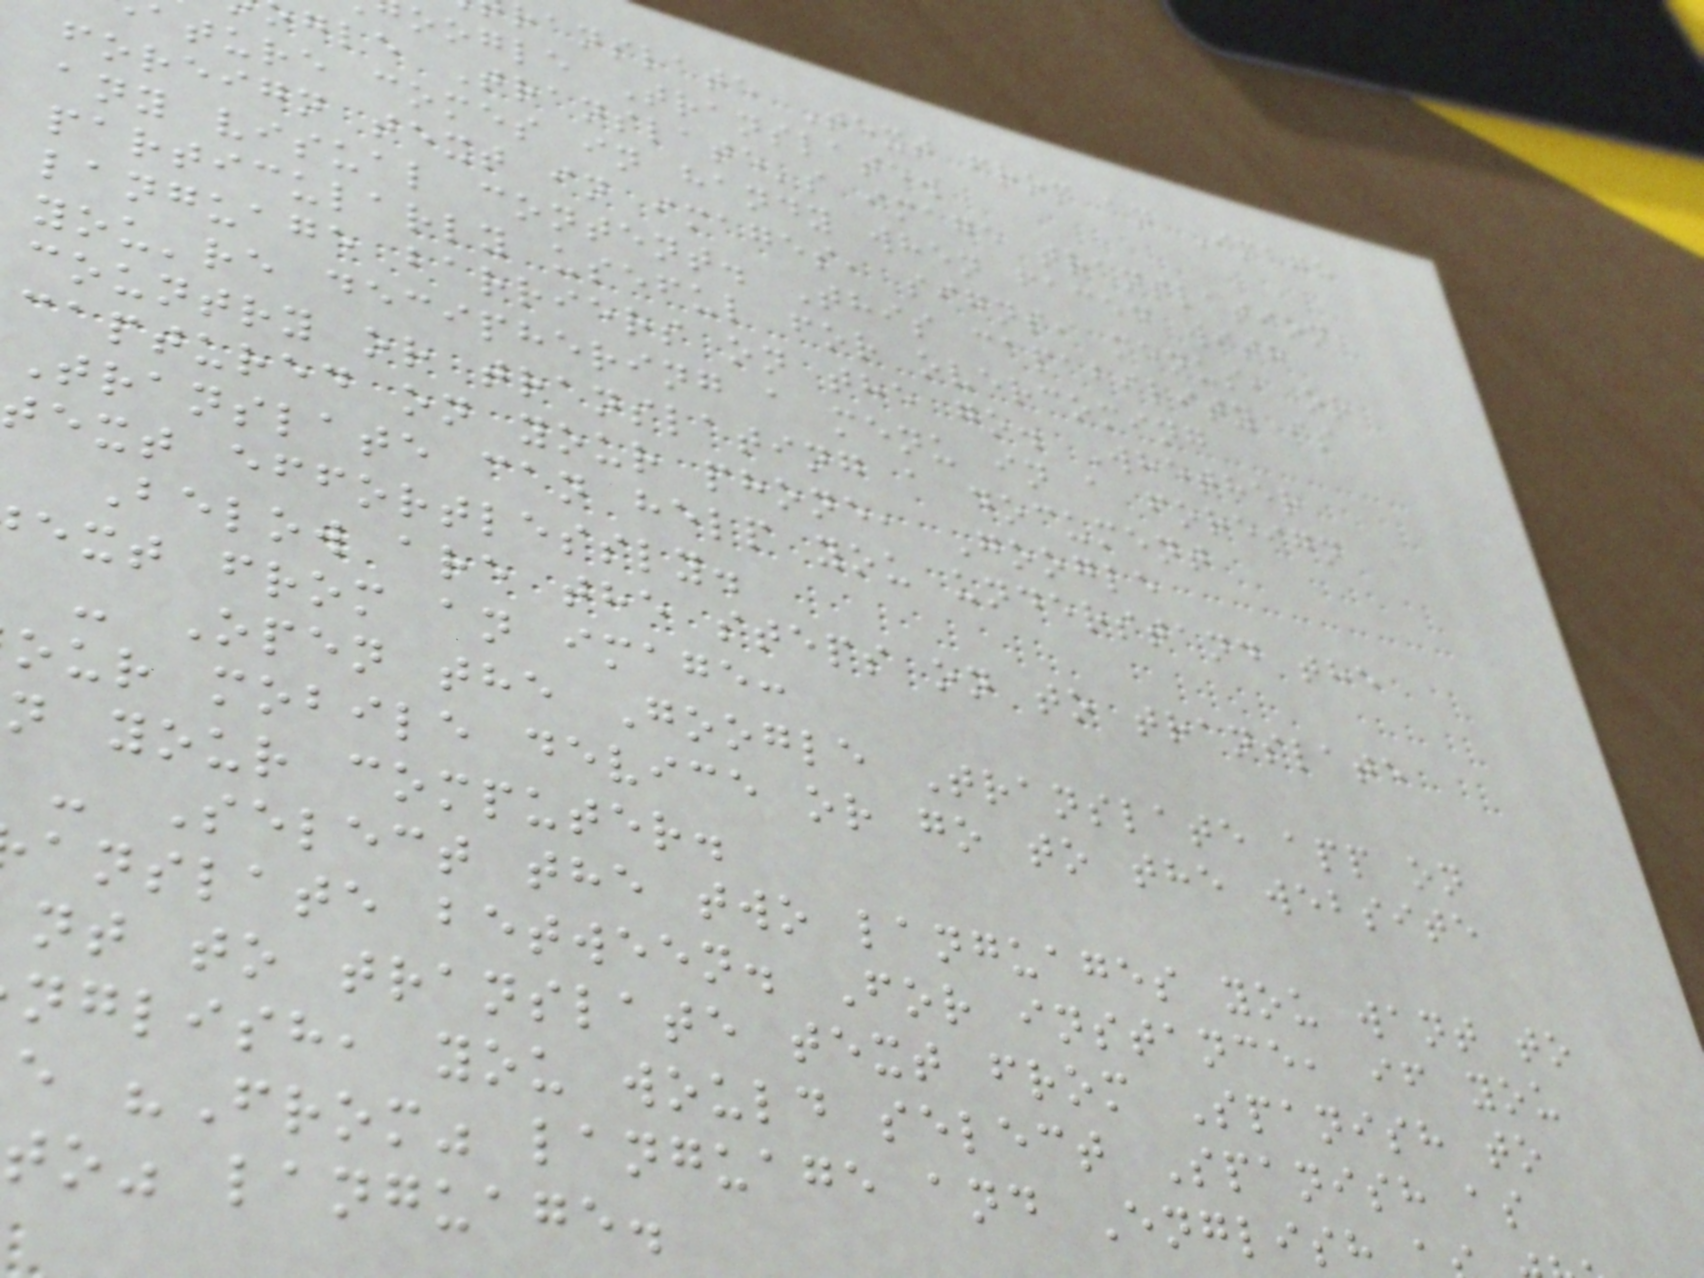ranslate Text from an Image
oogle Translate.
gle Translate's image translation
ature comes in handy when faced with
foreign text in images, signs, menus, or
any visual content. This capability is
particularly useful for overcoming
language barriers on the go. Whether
you're deciphering a menu in a foreign
country or translating a document
captured on your phone, Google
Translate can help you understand the
text effortlessly.
Below are the steps on to translate
ext from an image:
- Open the Google Translate app on
our mobile device or go to the website
n your computer.
- Select the two languages you want to
anslate between. For instance, if you
nt to translate text from Spanish to
nglish, you would select Spanish as
e "From" language and English
to" language.
